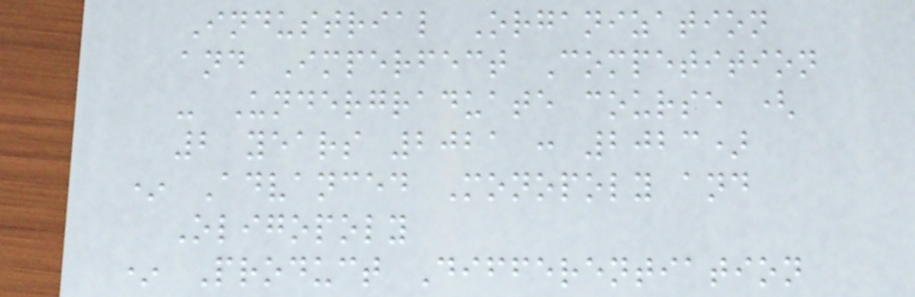Industrial Organization
and Imperfect Competition
- Undergraduate course (
2 years 2021 : 2023)
* Advanced Monopoly and
Oligopoly
* Product Differentiation
